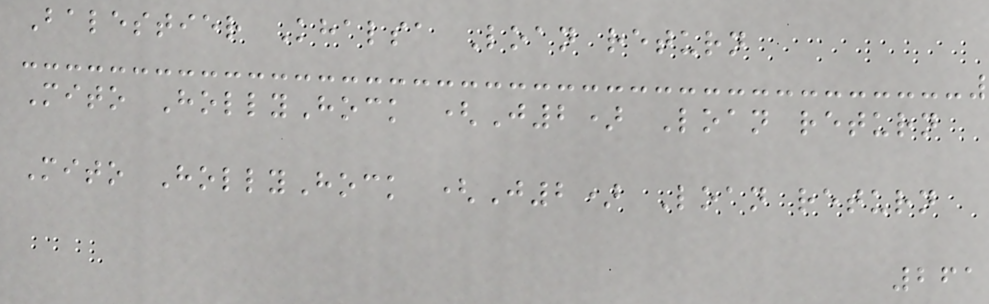Balestier Khalsa Loan return
Mito HollyHock (J2) Loan return
Mito HollyHock (J2) Loan return
261
